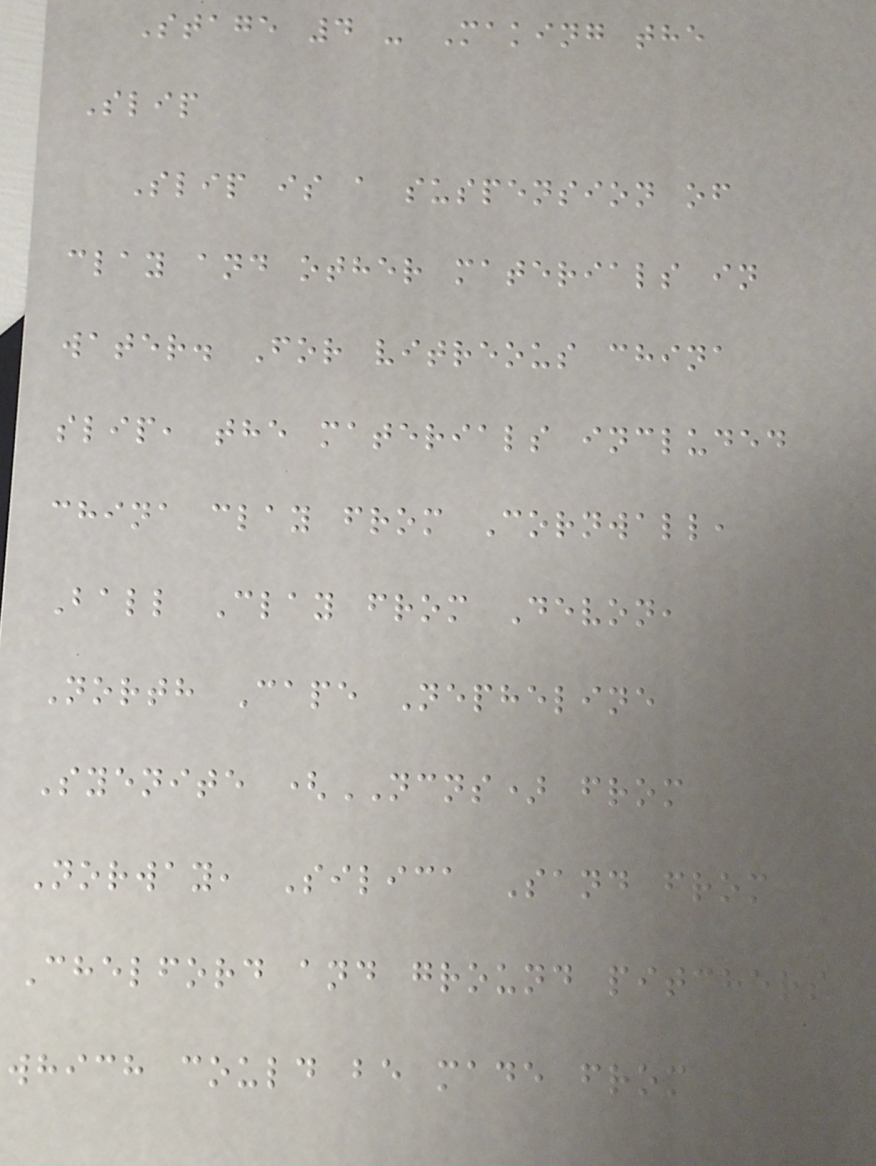Stage 4 - Making the
Slip
Slip is a suspension of
clay and other materials in
water. For vitreous china
slip, the materials included
china clay from Cornwall,
Ball Clay from Devon,
North Cape Nepheline
Syenite (NCNS) from
Norway, Silica Sand from
Chelford and ground pitchers
which could be made from
